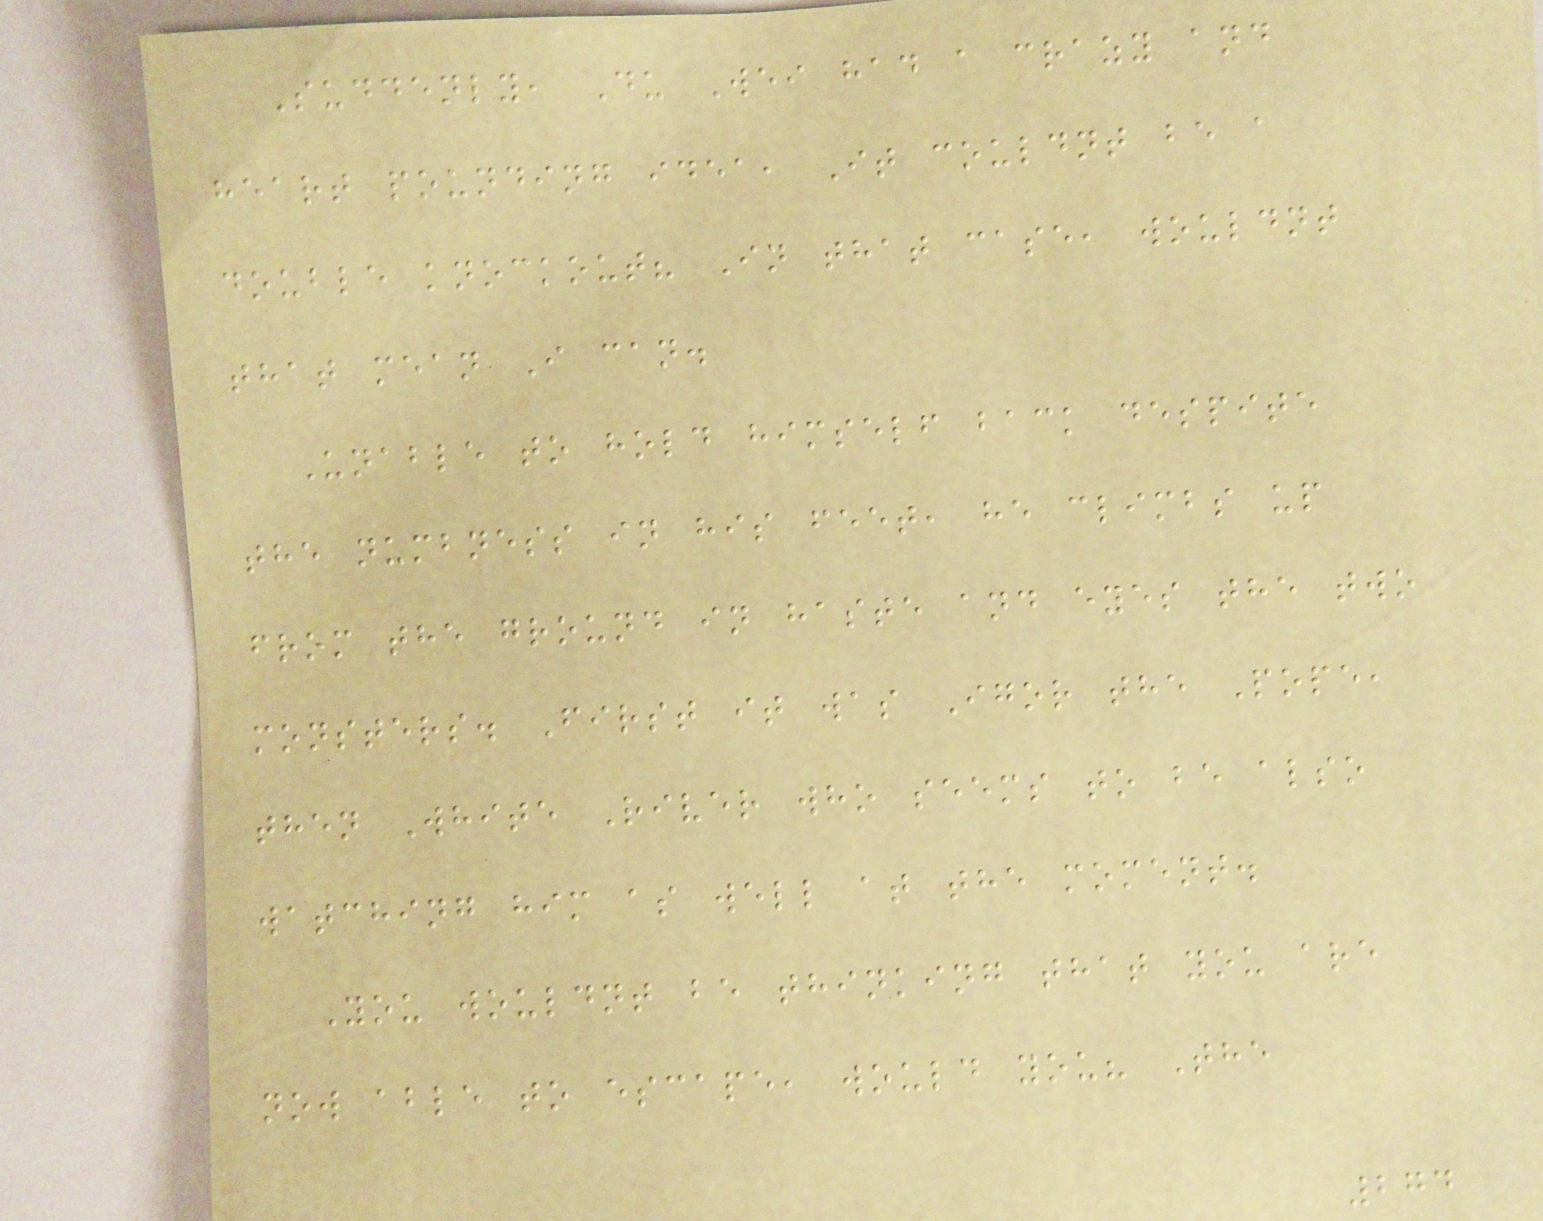Suddenly, Du Wei had a crazy and
heart pounding idea, It couldnt be a
double knockout? In that case, wouldnt
that mean I can.
Unable to hold himself back despite
the numbness in his feet, he climbs up
from the ground in haste and eyes the two
monsters. First it was Igor the Pope,
then White River who seems to be also
watching him as well at the moment.
You wouldnt be thinking that you are
now able to escape, would you? The
274
